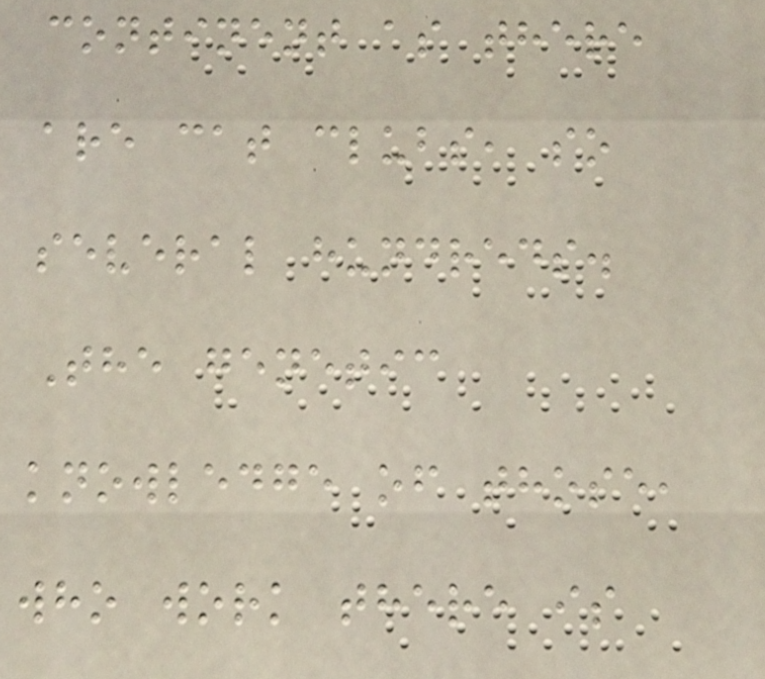continent as there
are cat clubs, so
several hundreds.
The genetic
knowledge of those,
who work there is
